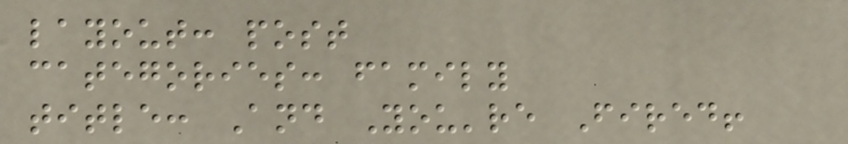layout: post
categories: family
title: And You're Fired!
